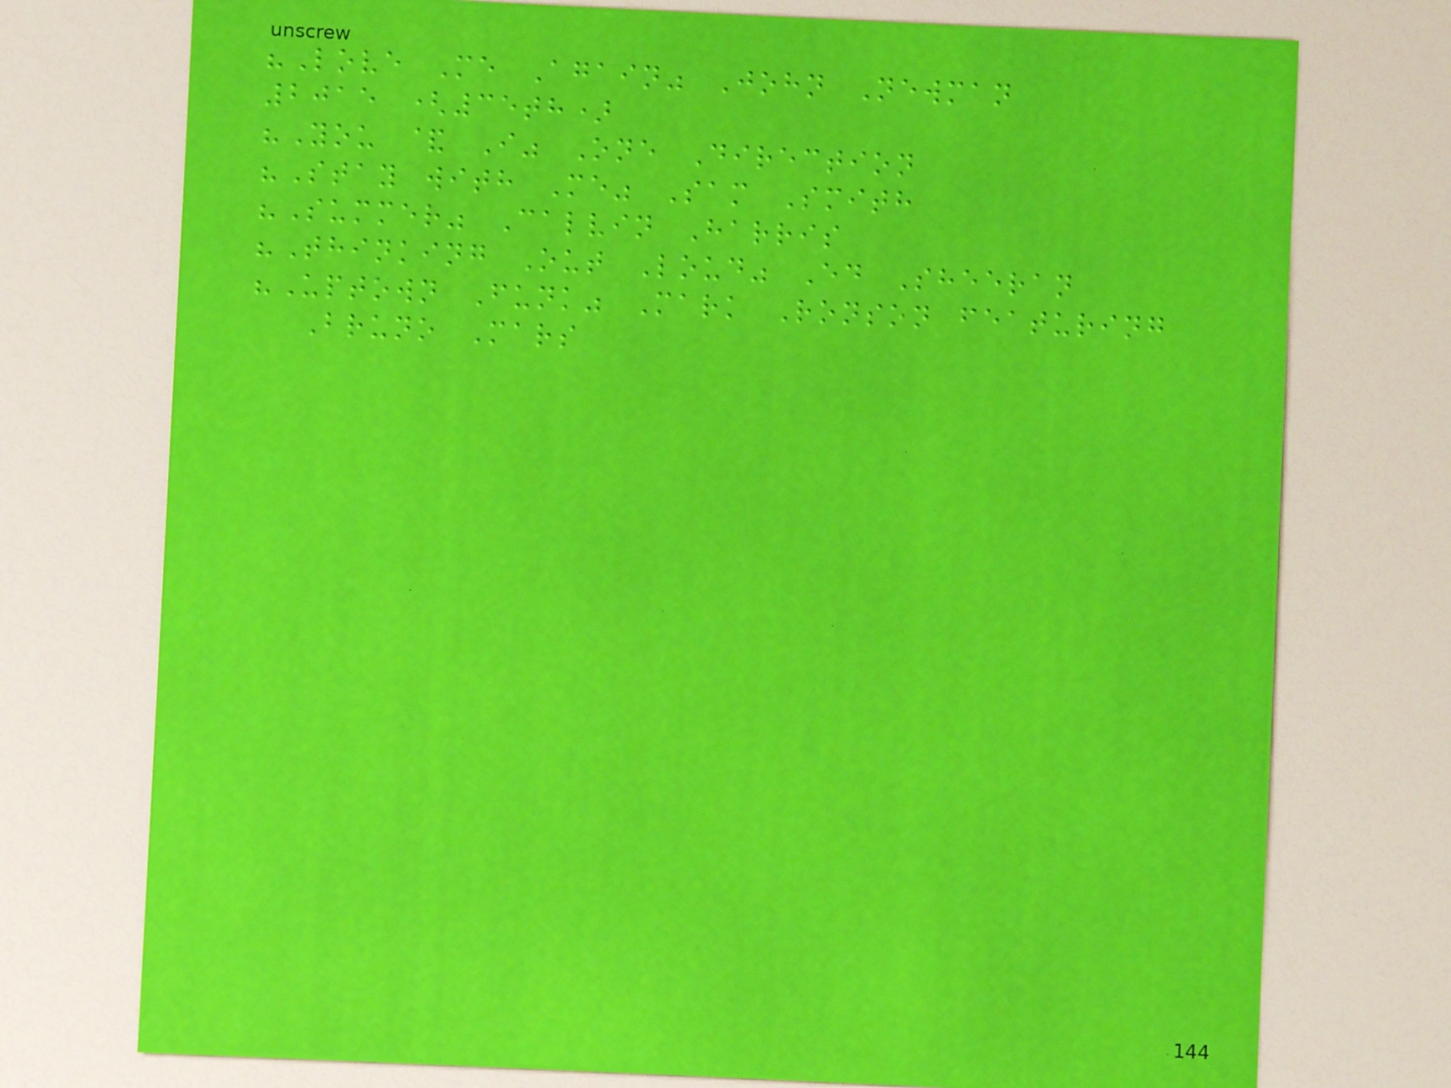"Love Me Again" John Newman
2015 (35th)
"You & I" One Direction
"Stay with Me" Sam Smith
"Summer" Calvin Harris
"Thinking Out Loud" Ed Sheeran
"Uptown Funk" Mark Ronson featuring
Bruno Mars
